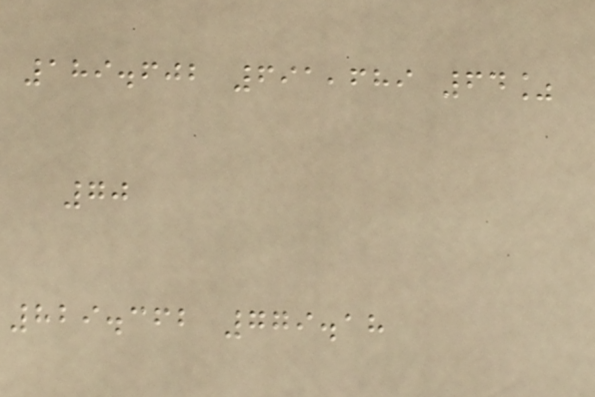189.602 691,689 64%
70
829.362 779.18
